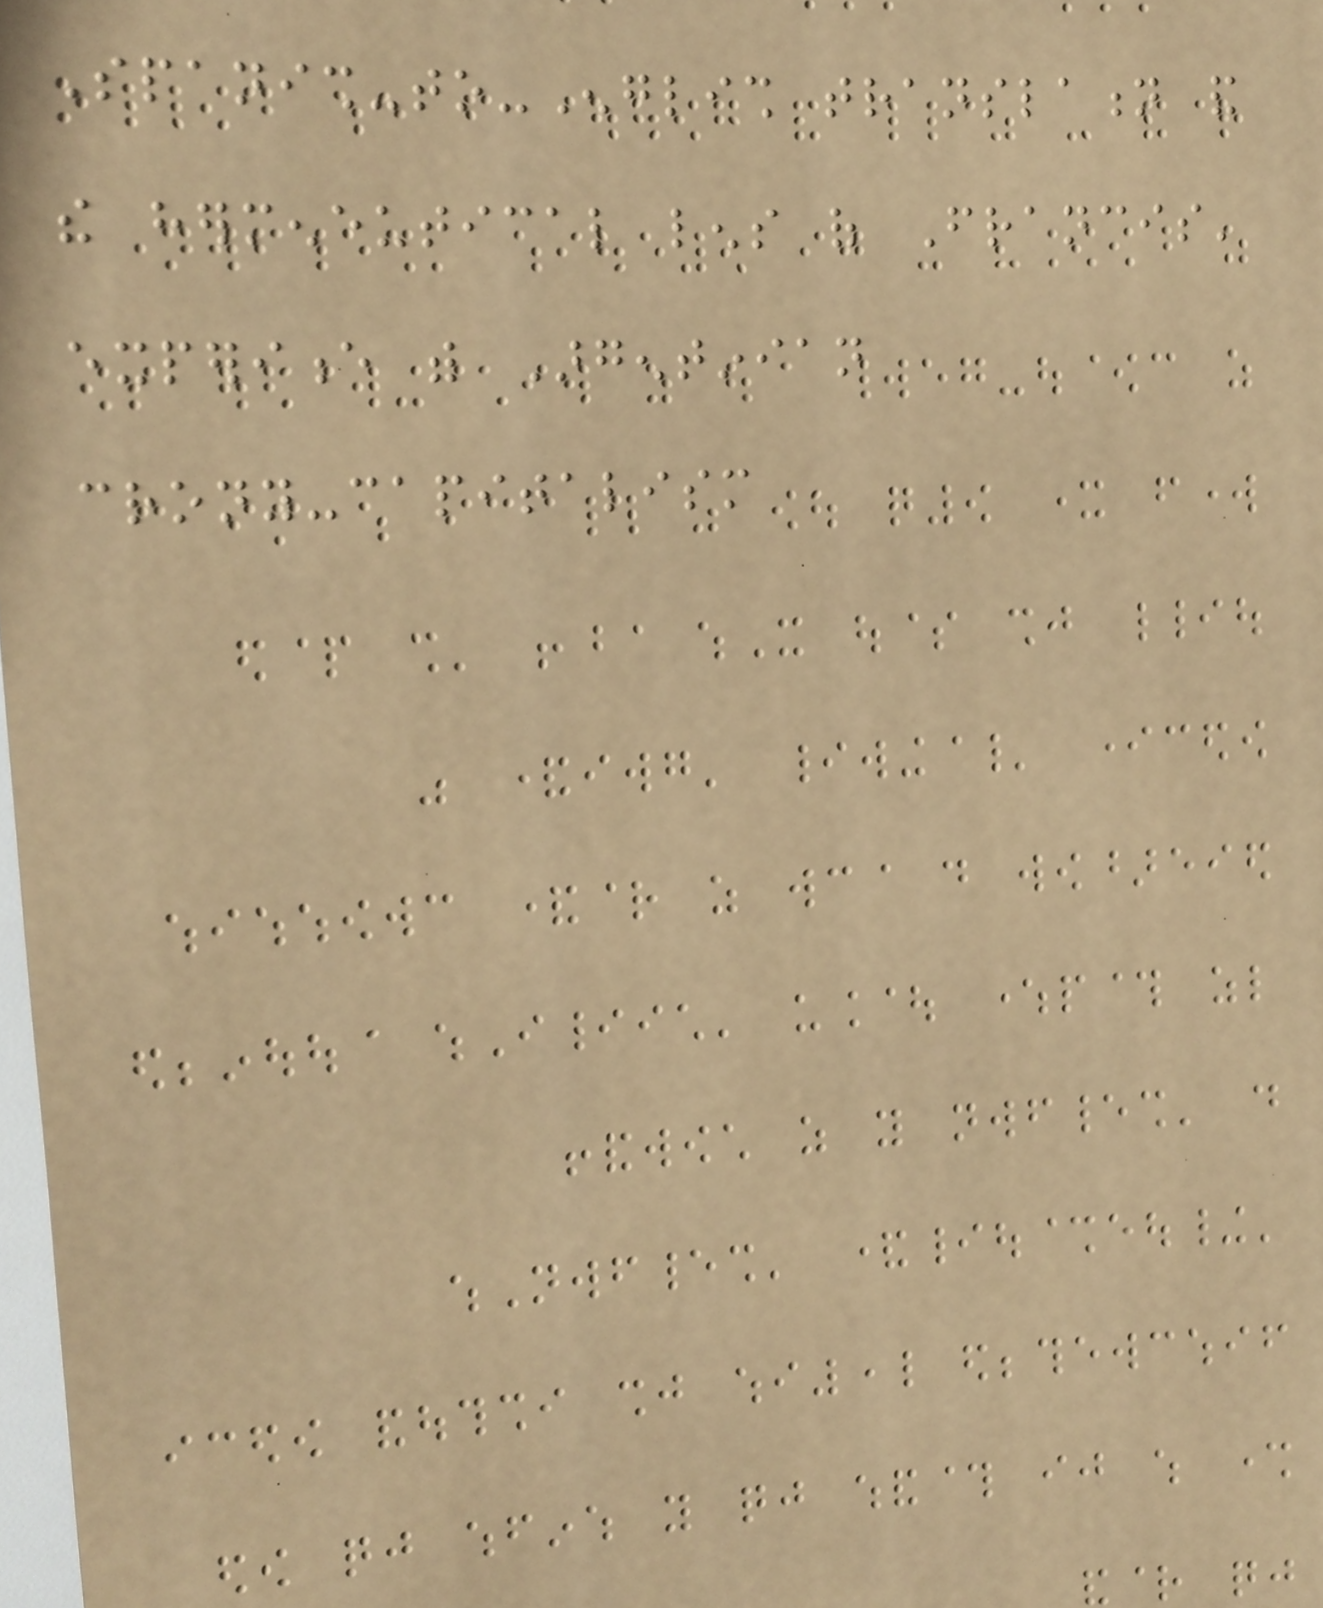Spanish-to-English translation and
the hermeneutical lens of Francis'
experience with Argentinian
crony-capitalism
